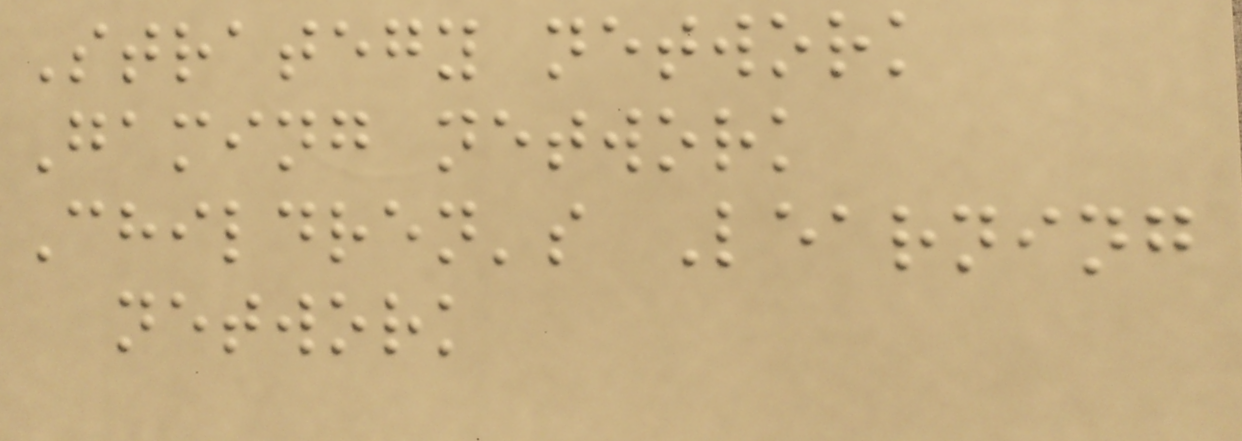Strategy network
Gaming network
Children's Learning
network
